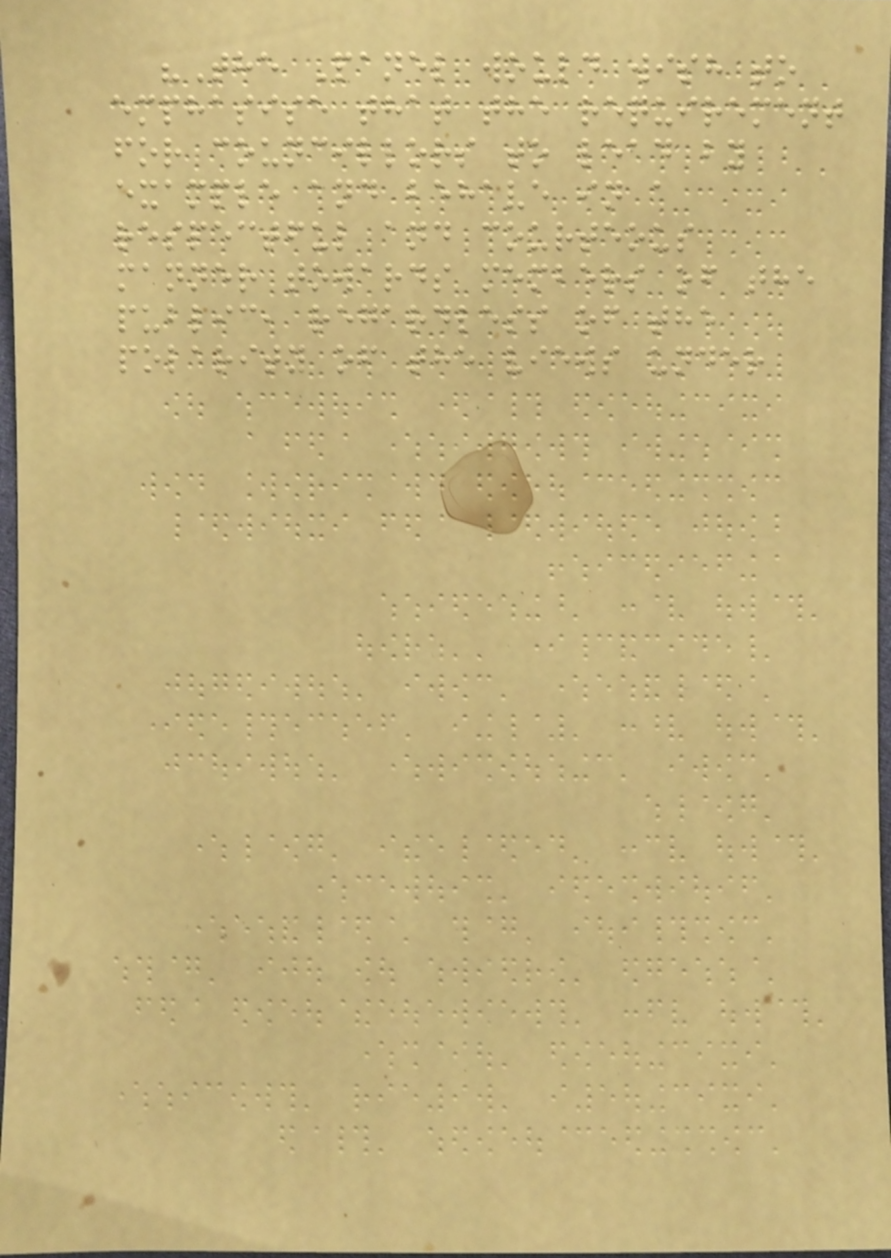"The Panel would wish to
emphasise that the requirement
for councillors to lead by
example and behave in a
respectful and courteous
manner towards members of the
public, regardless of the
polarity of the views under
